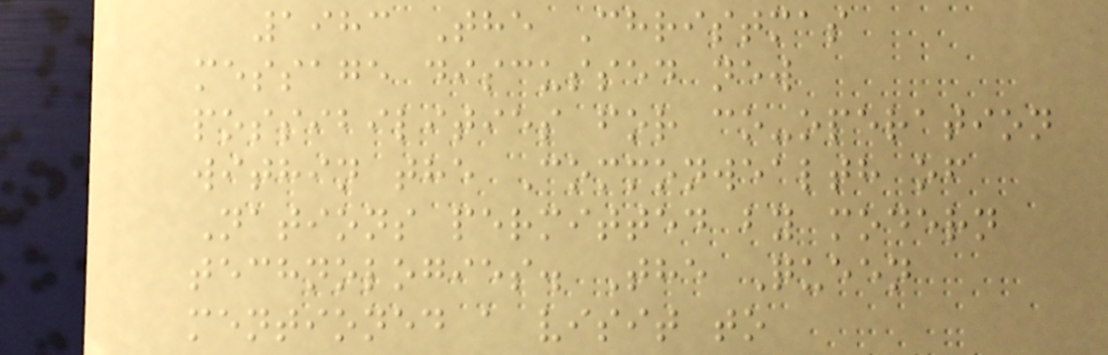1983 The Christmas
message discussed new
possibilities for co-operation
within the Commonwealth of
Nations permitted by modern
technologies. The Queen
mentioned a visit to
